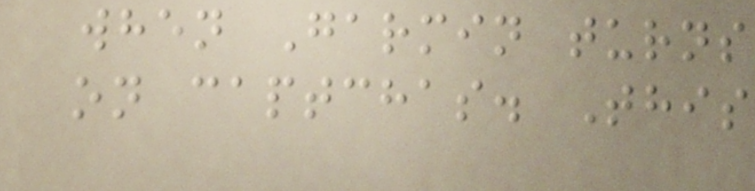when Garmin turns
on captchas. This
